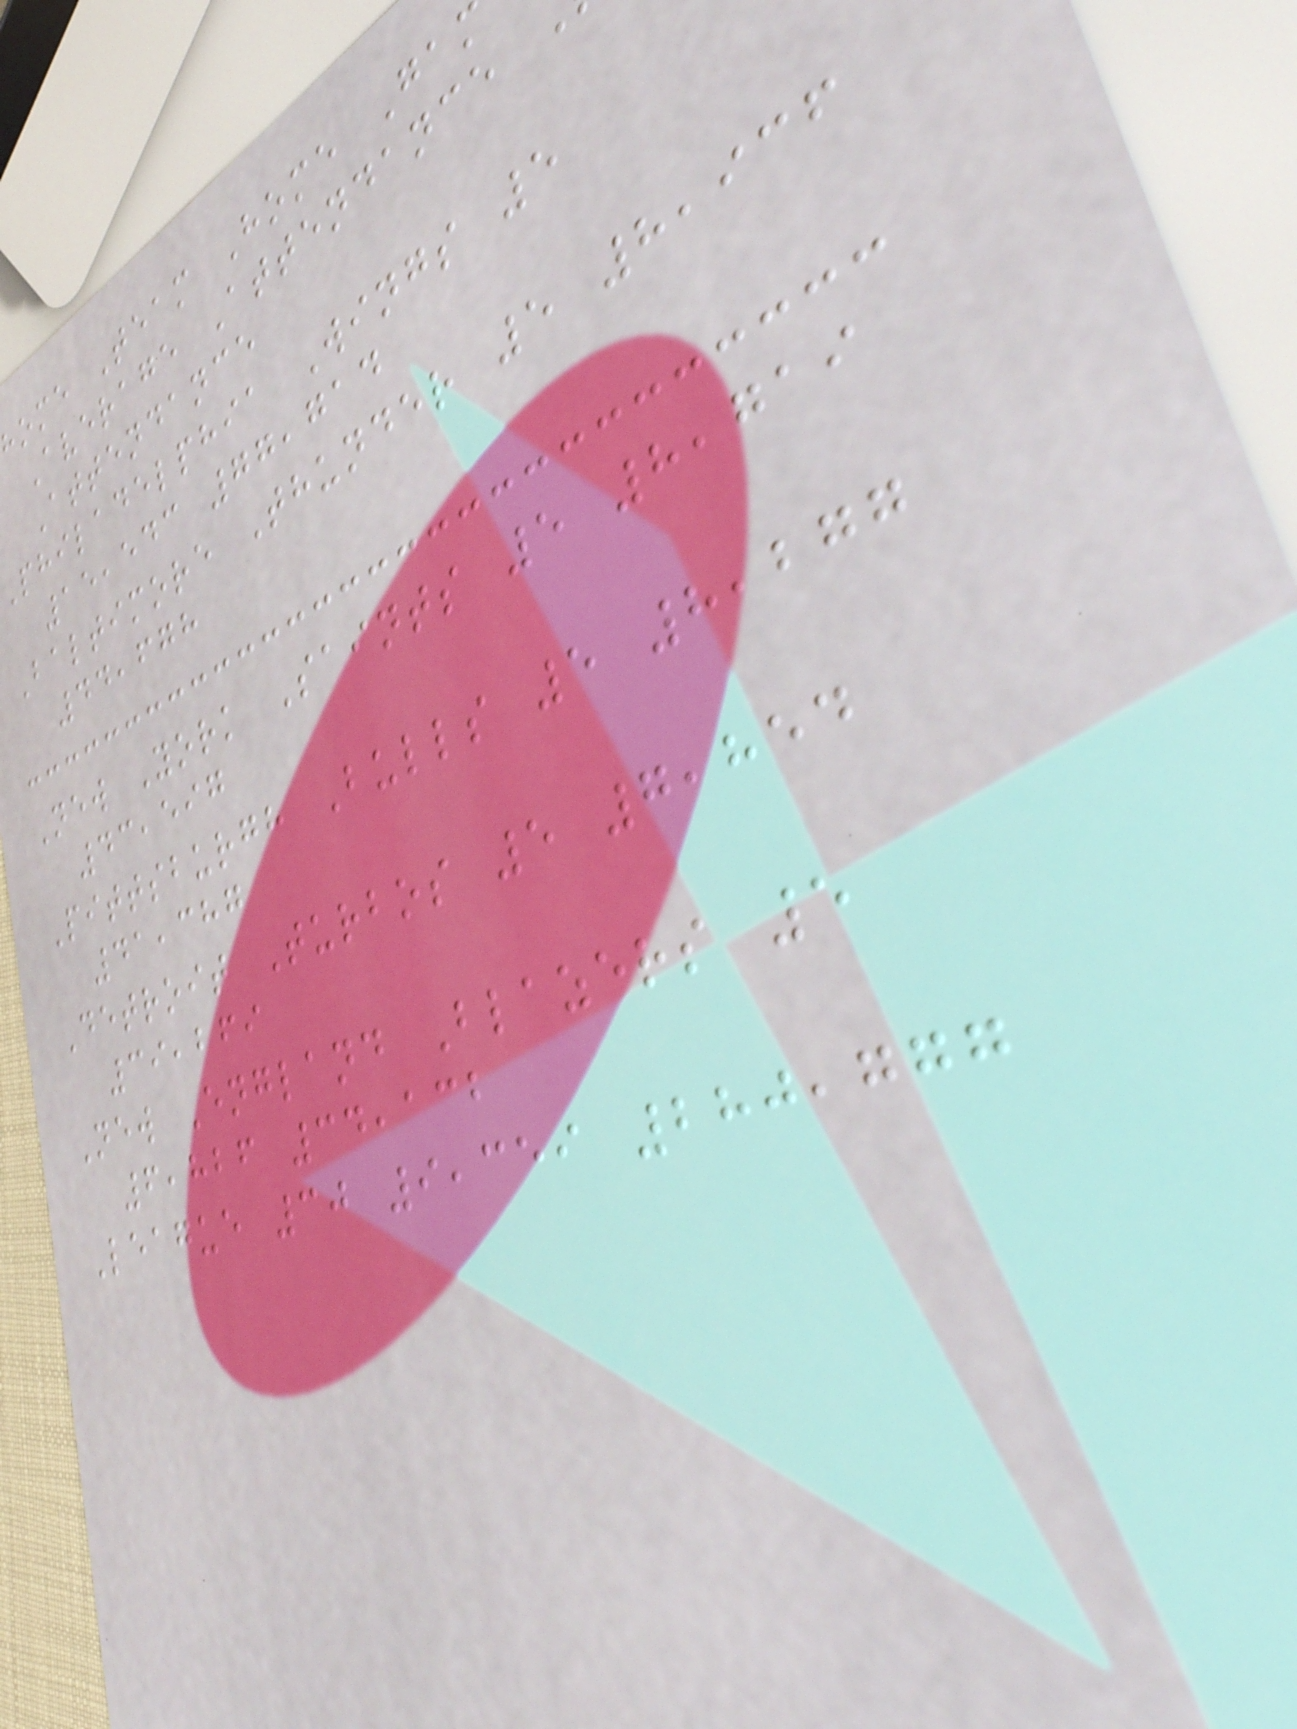ome Team Home Ga
Average Attendance
Attendance
Philadelphia Wings 5
15,543 77,714
Baltimore Thunder 5 8,936
44,678
New York Saints 5 8,719
43,597
Pittsburgh Bulls 5 8,277
41,387
Detroit Turbos 5 7,854
39,269
New England Blazers 5
6,826 34,132
League 30 9,359 280,777
